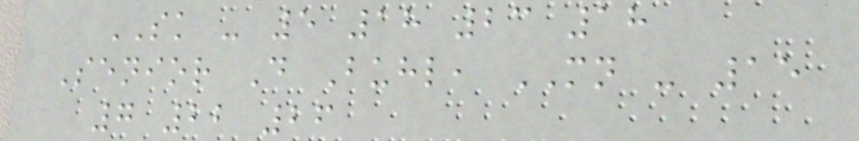SK - 5 18 23 18
Senior D Buhl, MN - 15
7 22 26
